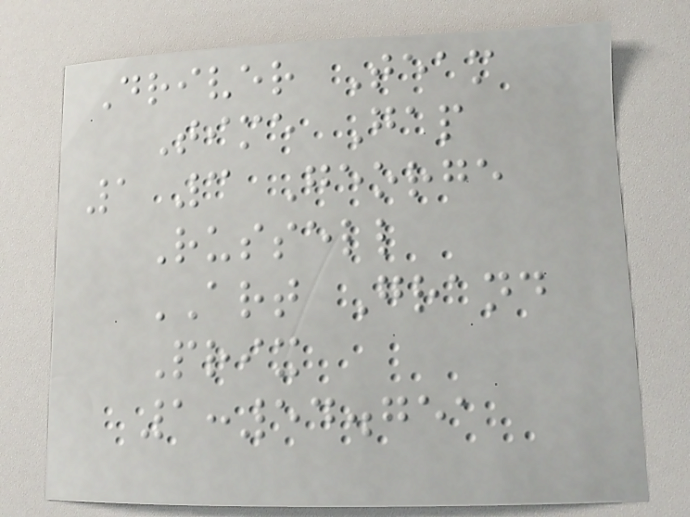Driver Team
Time Gap
1 3 George
Russell
ART Grand
Prix
1:54.751
